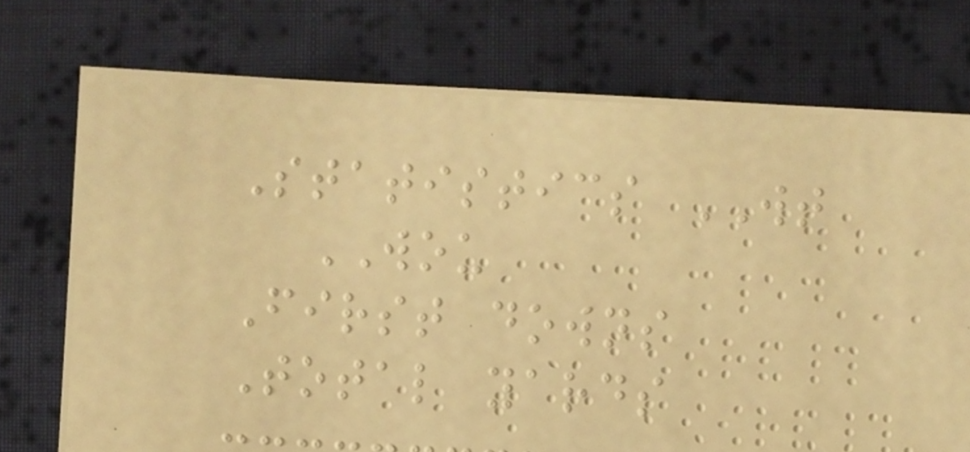Statistics WT
WOU
First downs
Total yards
